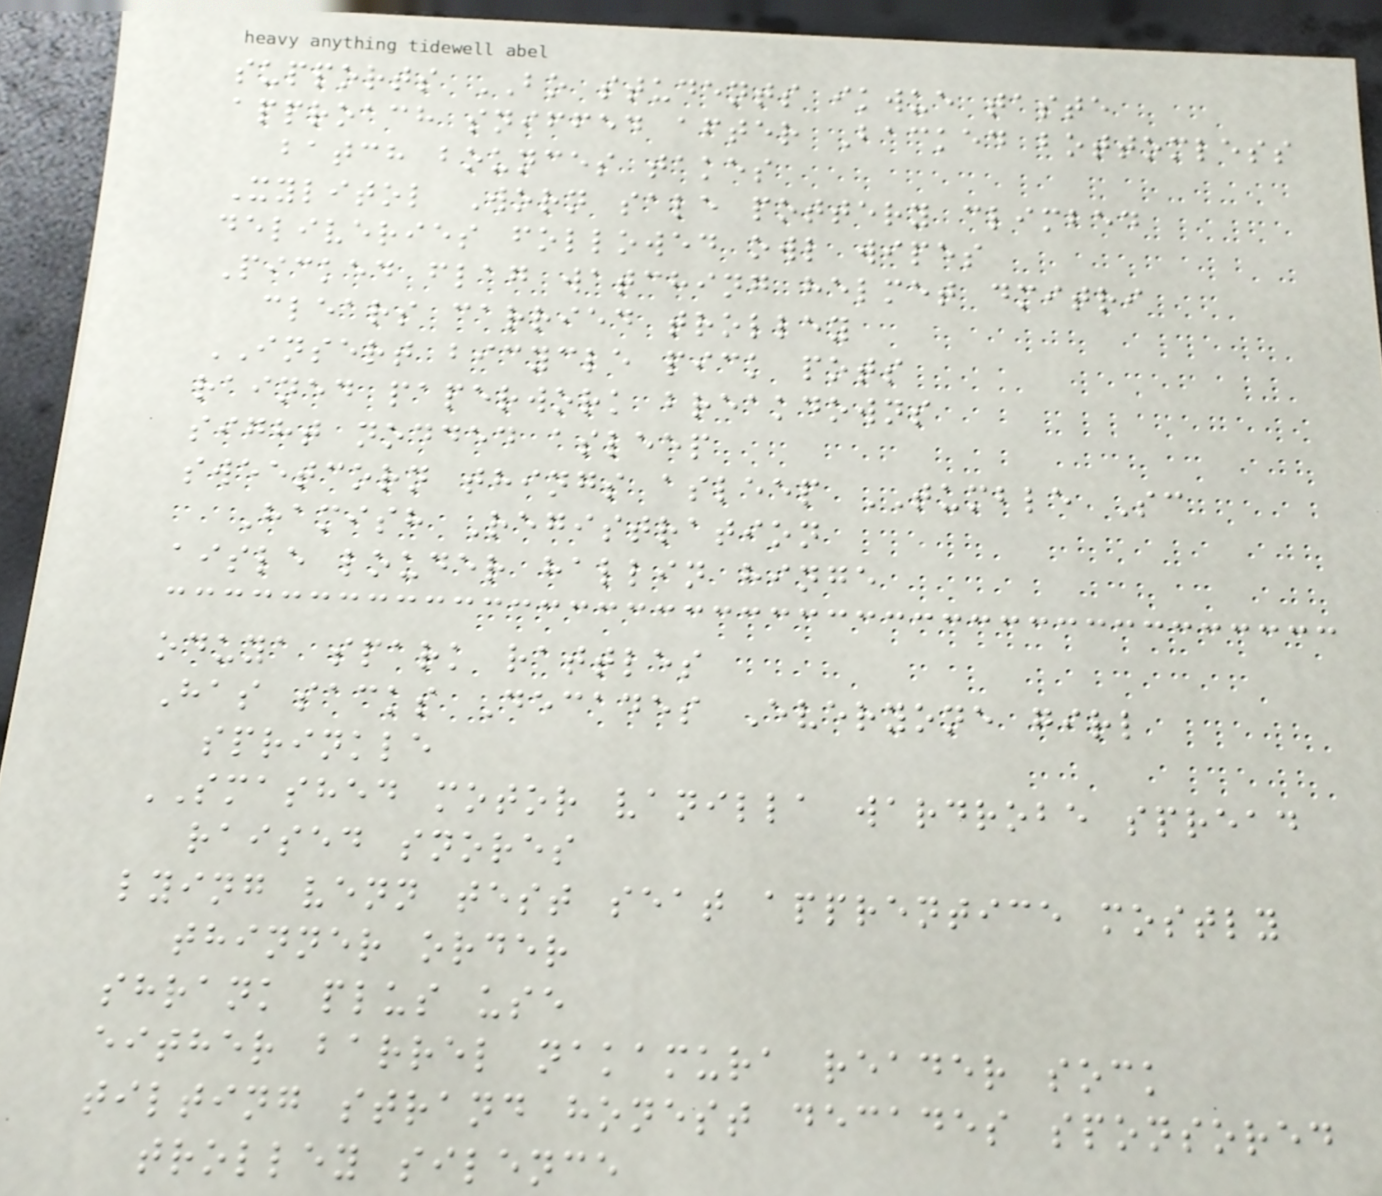supports BO students ikwue taste
approach sniffed after Backed bottomless
batch bounces takes
Xylitol Worn sale pottery climbed
deliveries followed owl wipes
Picked flag watching helmet dmitri
clears carried trolley
INSERT bicycle pick pots
rained paperwork breakdowns
sight nodded asleep
sweetcorn things asleep TUMBLE Sc
Hamish Registration
aisle louder hallin hinge
oduya spark rattles
Has sacks Decades Everyone girl
sprinkle
SMASHED motor vanilla wardrobe spread
raised snores
lying venn test seat apprentice mostly
thinner order
shrank plus use
either barrel nakamura reader sock
tilting strand honest decades sponsored
trolley silence
